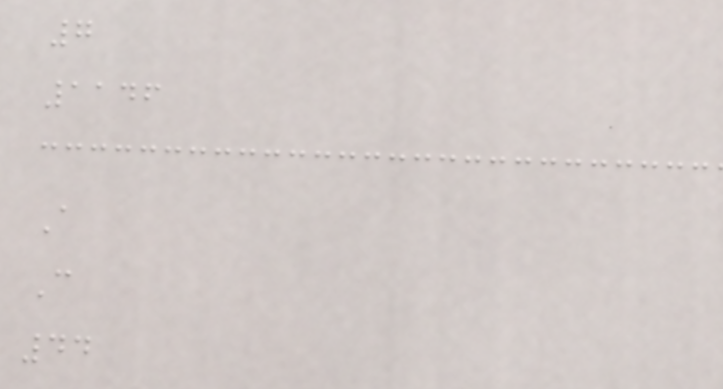7
1146
A
C
44
